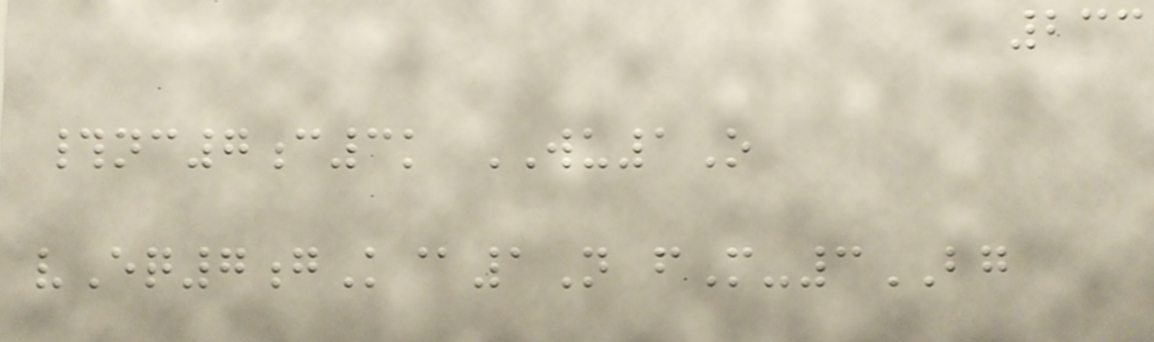233
#nc7c3k WU1O
vEq7gK@1N fM-3BG
